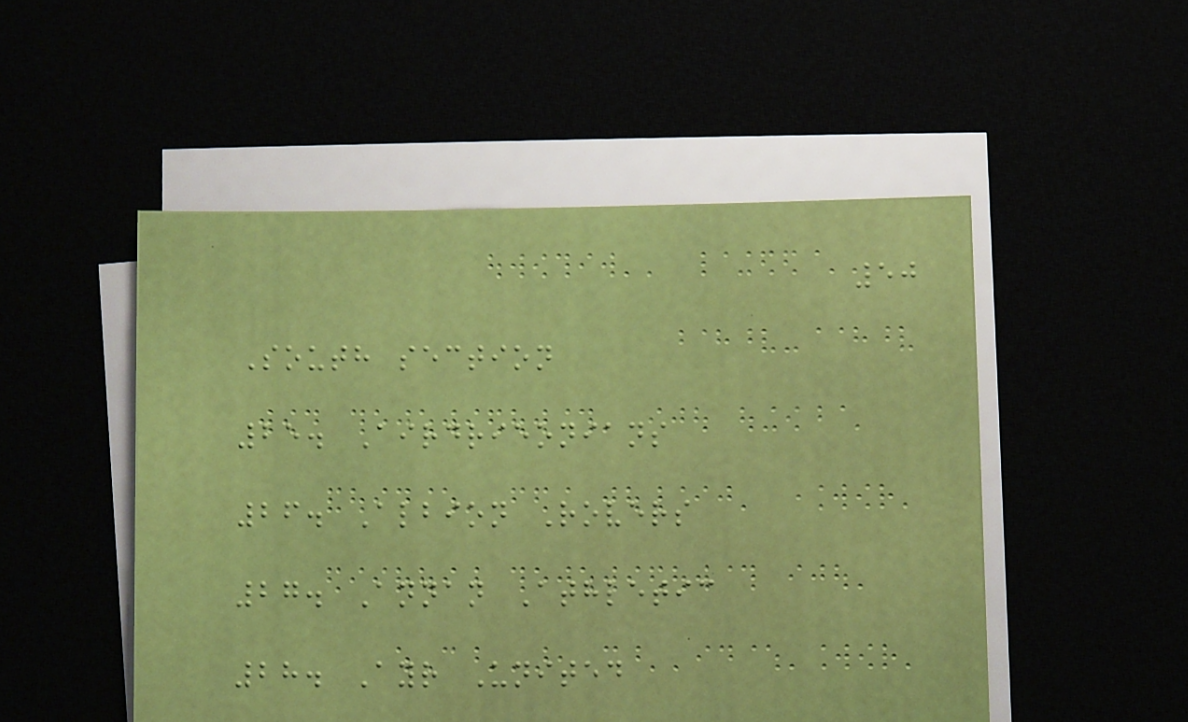50
South section
25. Airdrieonians
26. Albion Rovers
27. Annan Athletic
28. Ayr United
